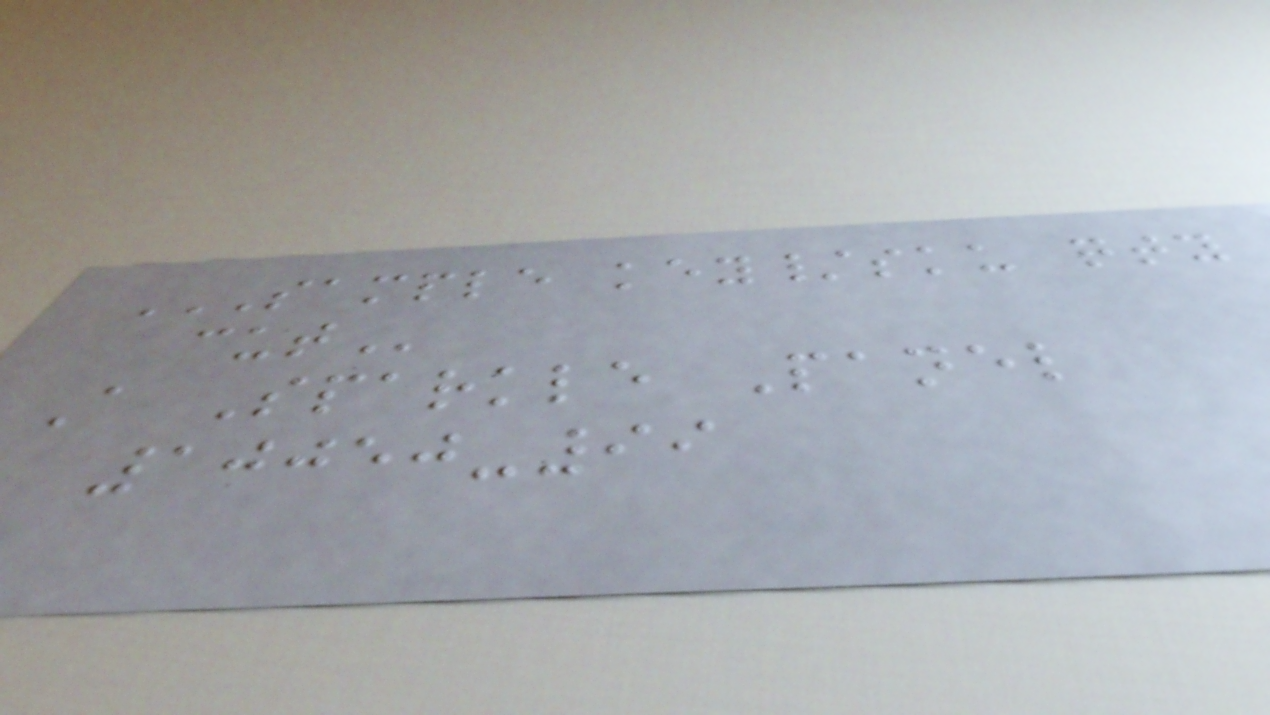SAMPLE KEY/SKU QTY
CUT
A Sparkle Panel
10050-99
